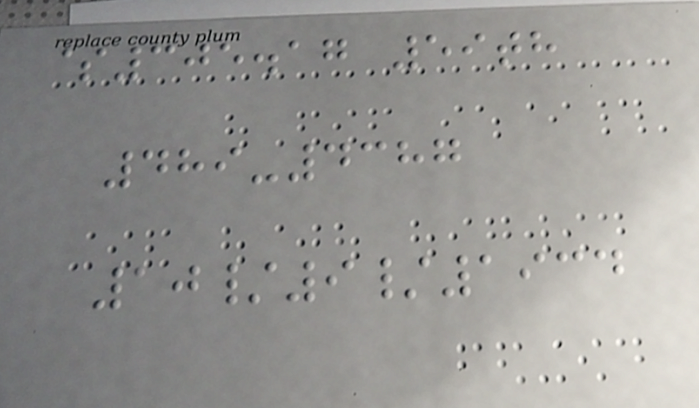$305.17 59th
489-4387
10/9/1934
